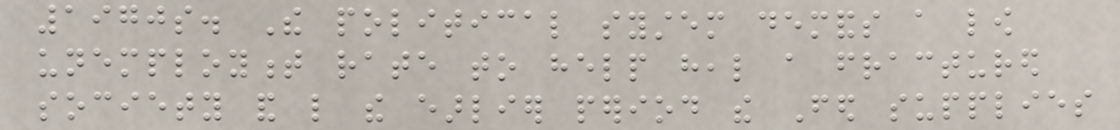1970s. The political system demands a low
unemployment rate to help heal a fractured
society and like the earlier period the Fed supplies
